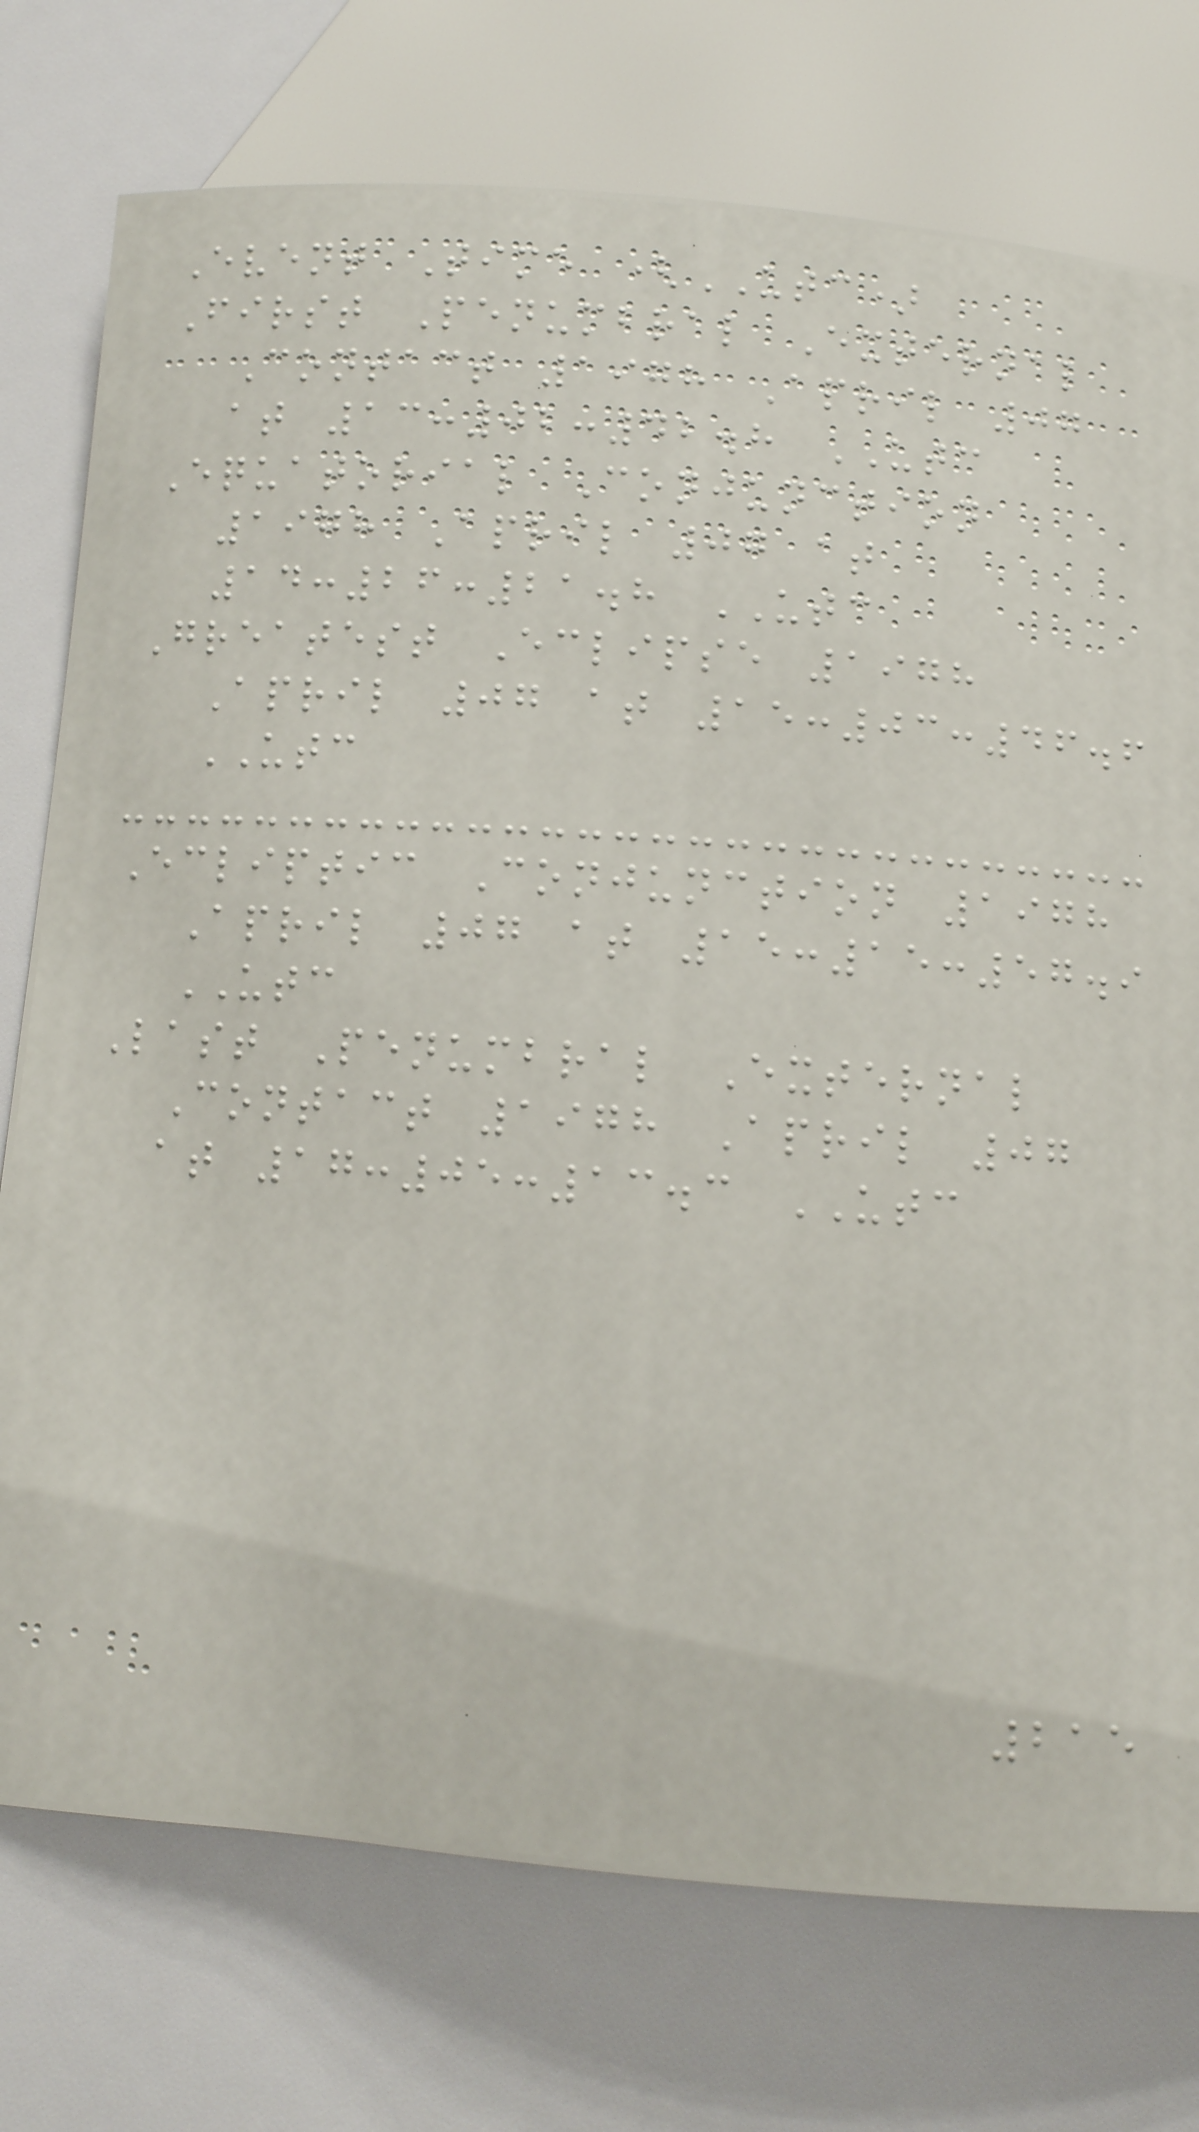Event Time (UTC)
First Penumbral External
Contact 1978 April 07
at 13:02:42.8 UTC
Equatorial Conjunction
1978 April 07 at
14:26:21.8 UTC
Greatest Eclipse 1978
April 07 at 15:03:46.6
UTC
Ecliptic Conjunction 1978
April 07 at 15:15:57.9
UTC
Last Penumbral External
Contact 1978 April 07
at 17:05:13.3 UTC
215
